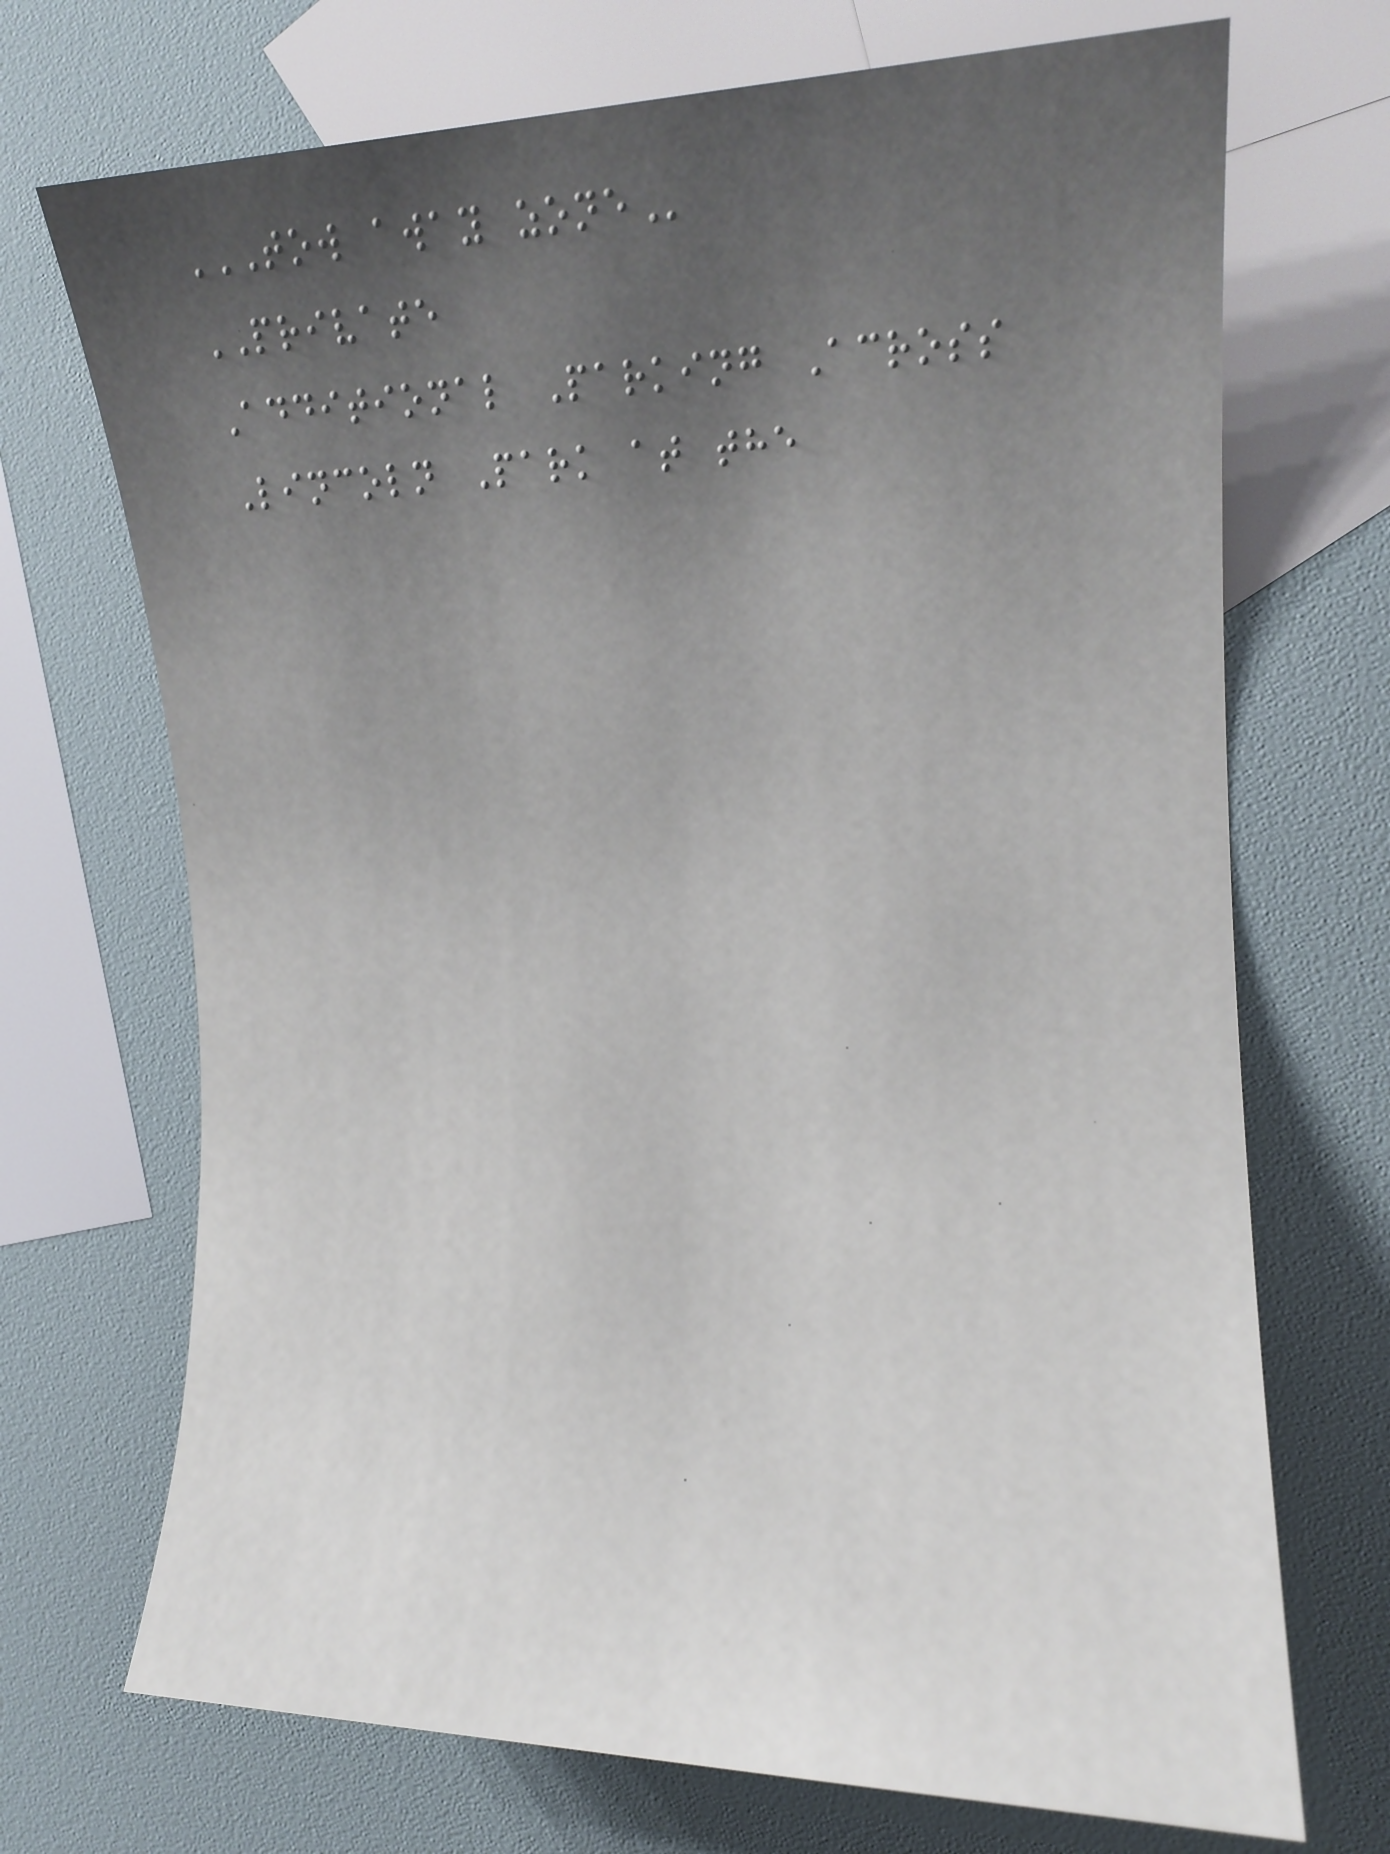TOW AWAY ZONE
PRIVATE
Additional Parking Across
Lincoln Park at the
